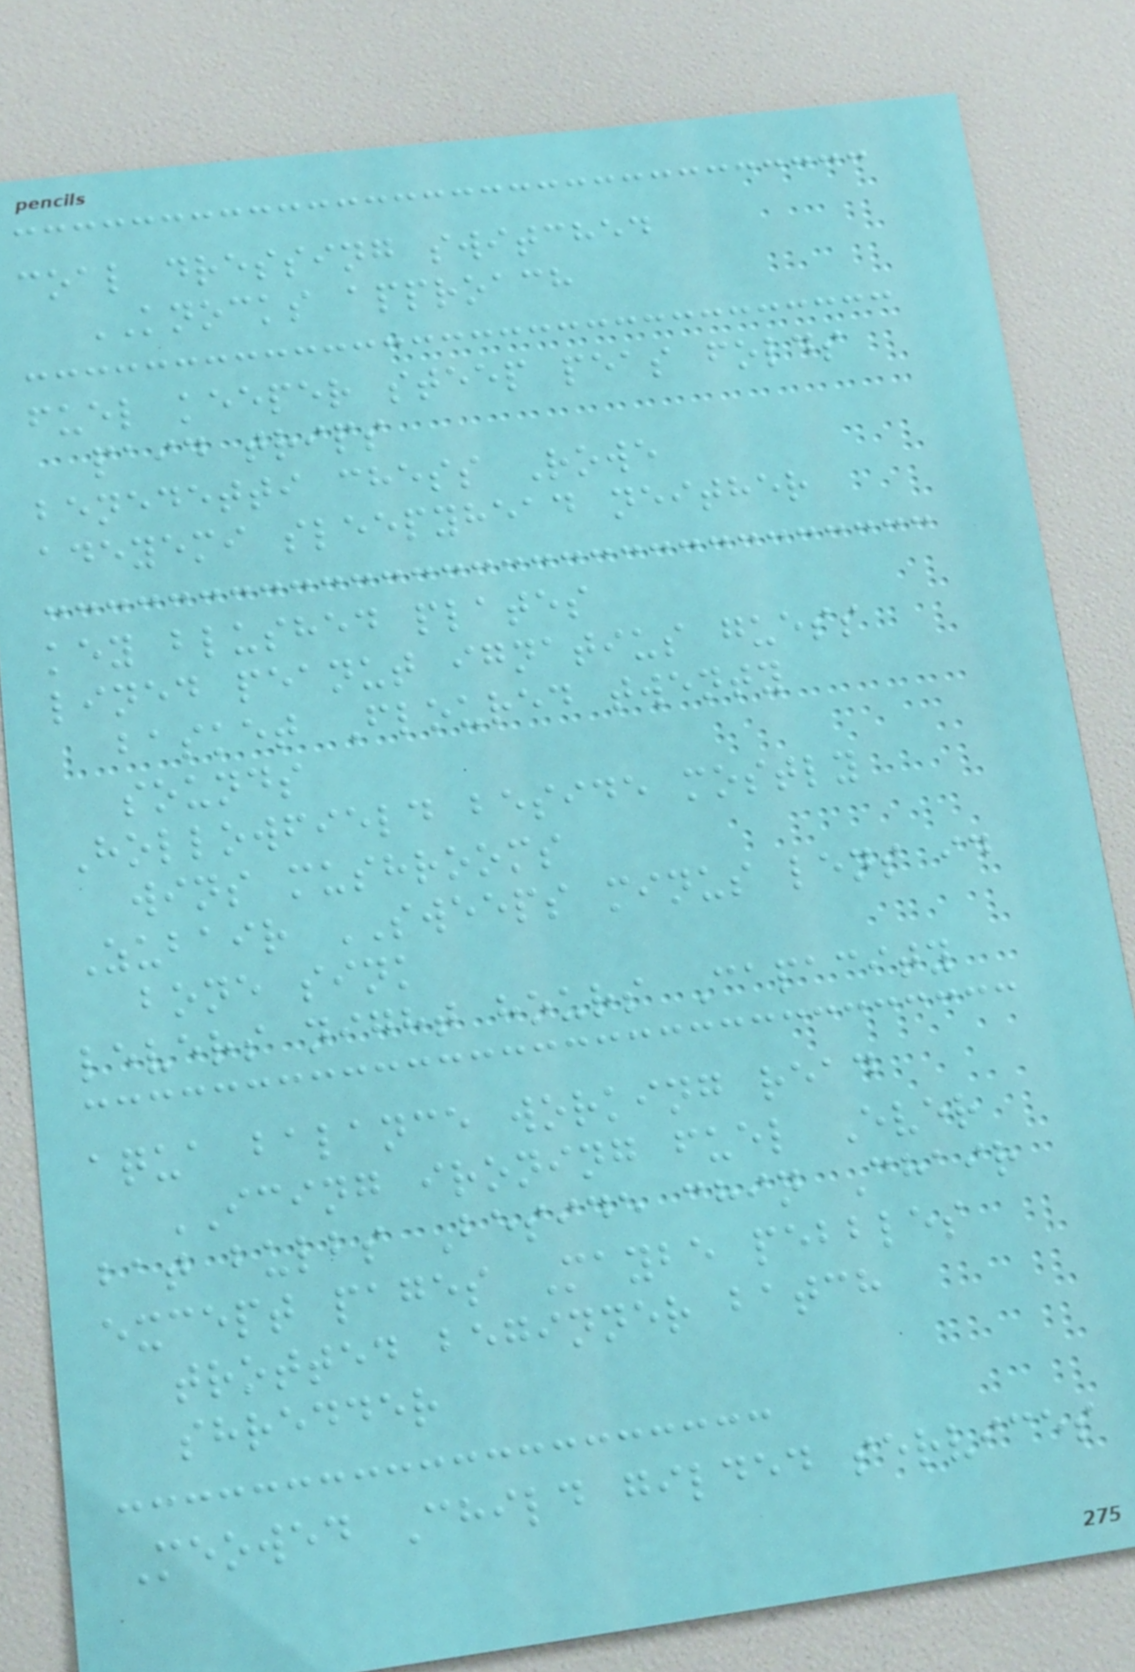coal dressing switched
KNOCKS approach
fuel keeper steep peas folds
paid trips
benedetti chess Rowe
adeyemi sleepyhead neither
key blushed plates
lined peanut ignatius guess
basket Floured twenty
sounds
Hollowfield beside mostly
wins mushrooms
Zubair SWEEPS minus lens id
bone sink
levers night hours Capacity
aqua balance working read
ICING ironing fuel Ever
bat bulbs Beside chin Chair
except pages Maybe pebbles
trotted beginner batch
shredder
Meowed Child gilded services
